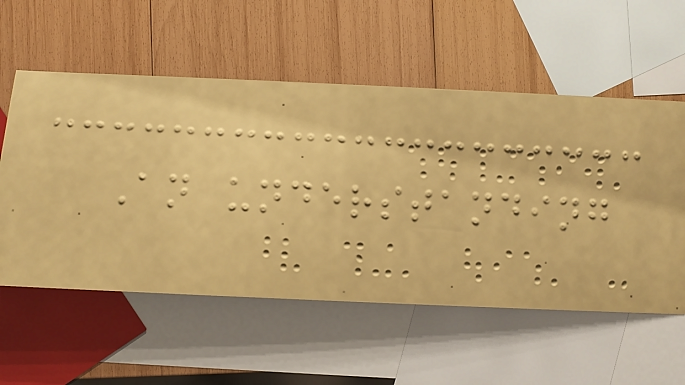An understanding
